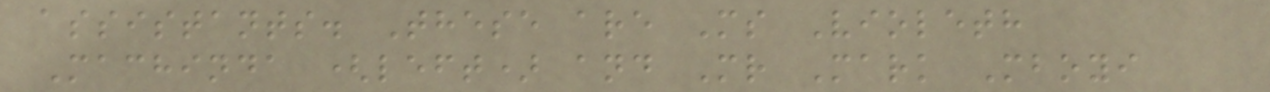assistants. These are Ms Violeth
Machinda (left) and Mr Mark Mboyi
